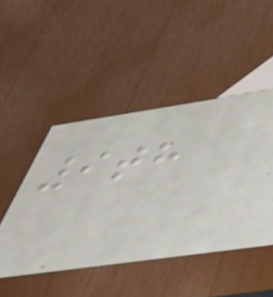9th
